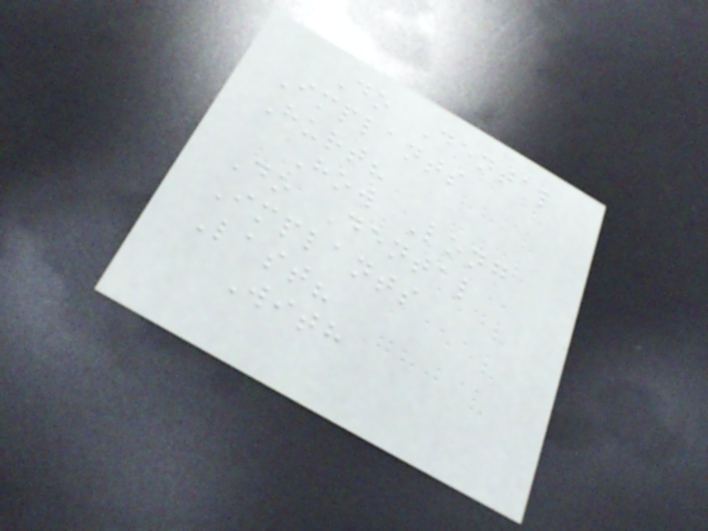Do Dental
Implants
Hurt?
How Long
Do Dental
Implants
Last?
With
